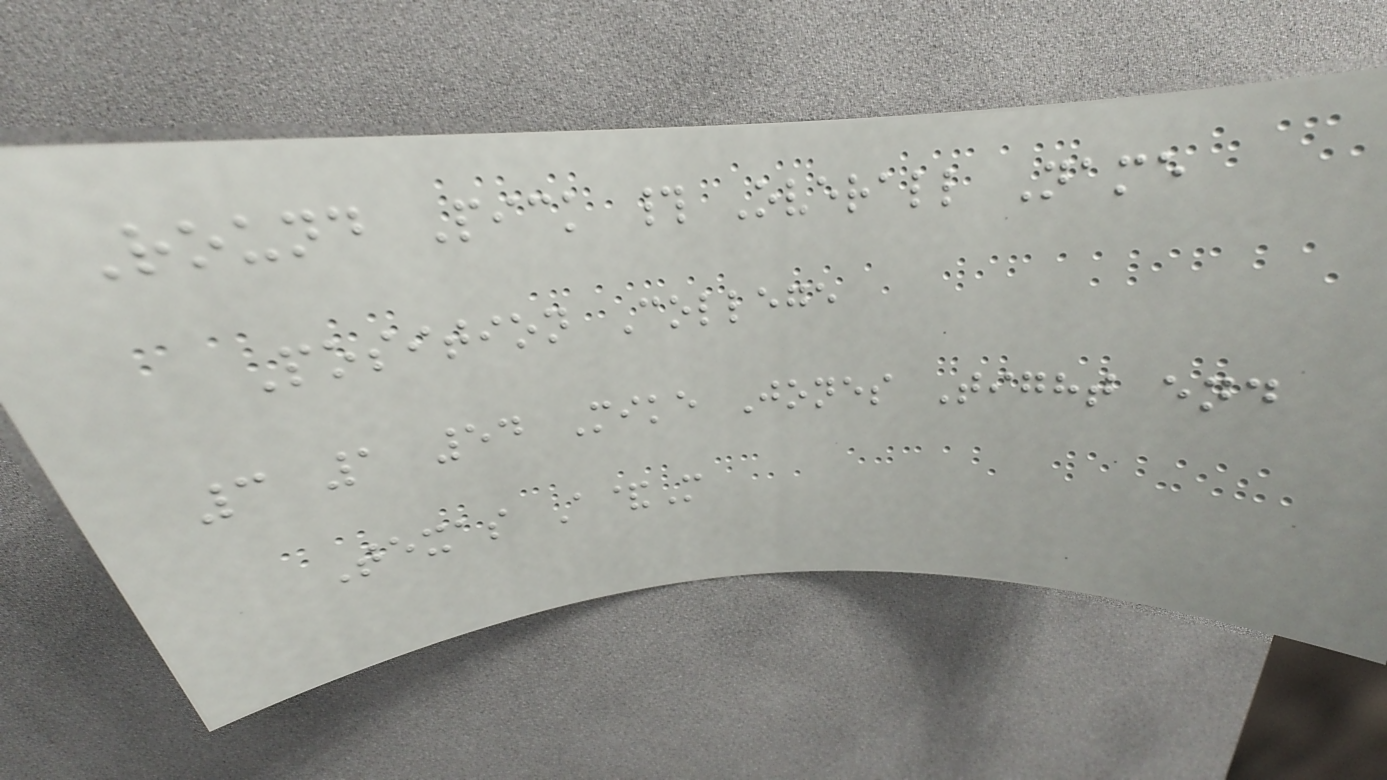Round Pick # Overall Name
Position College
3 1 54 Mike Jones Tight end
Texas A&M
